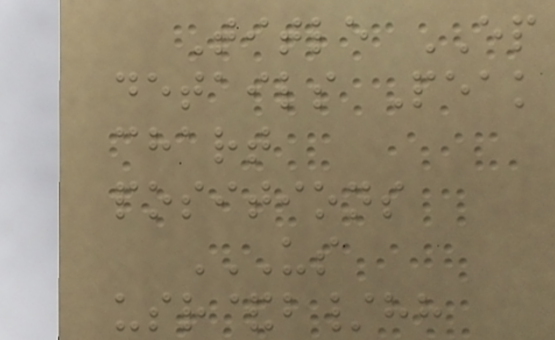Title EP
details Peak
chart
positions
US
USR&B/HH
